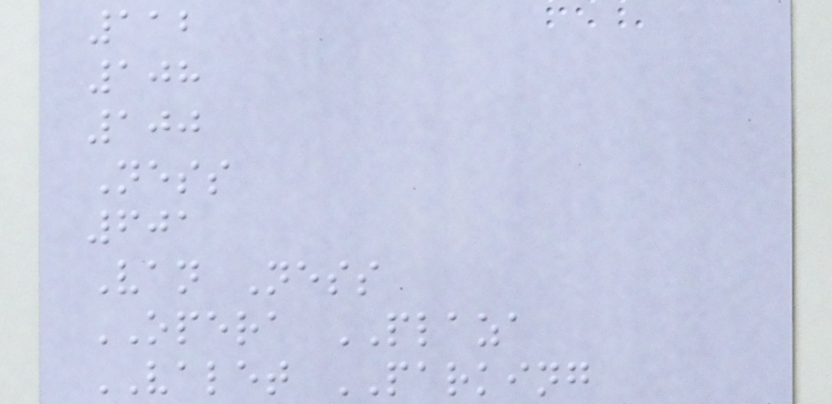112
108
100
Ness
601
Van Ness
OPERA PLAZA
VALET PARKING
